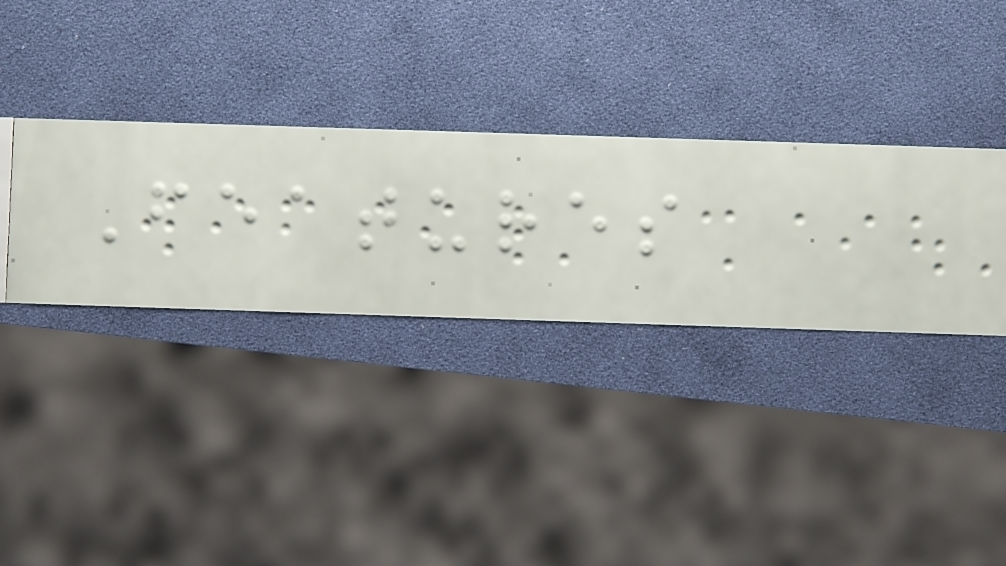Features
